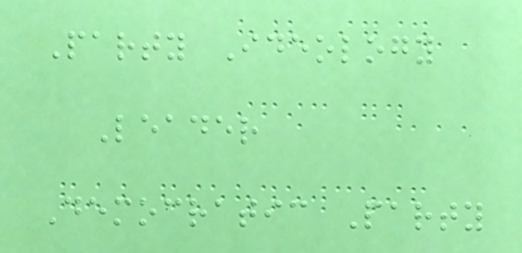Party Ideology
Leader
Democratic Party
